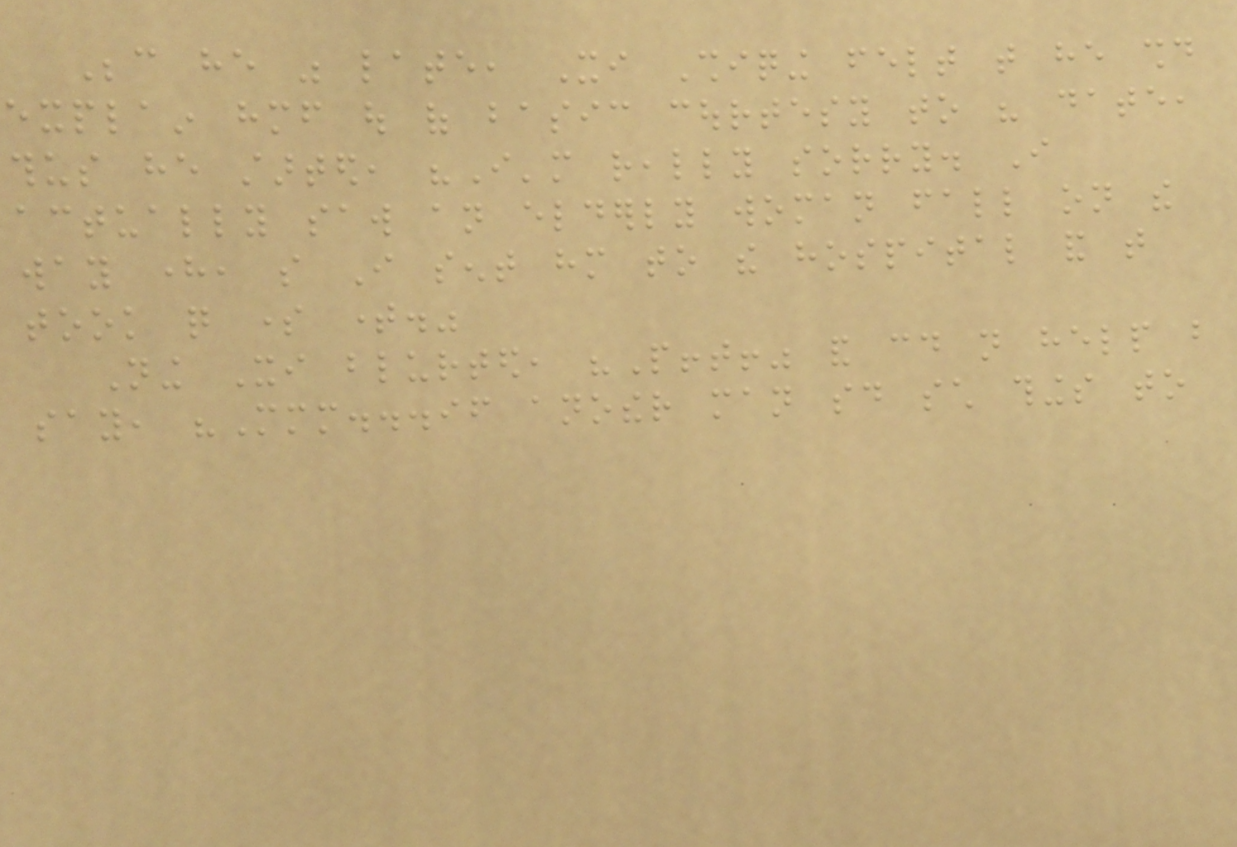Because he was late, Xi Shiqing felt that he should
explain himself out of basic courtesy to his date,
thus he started, "I'm really sorry. I
actually saw an elderly woman fall on the
way here, so I sent him to the hospital and that
took quite some time."
Ning Xi blurted, "Pfft!" and could not help but
say, "Mmm...if another man said such things to
